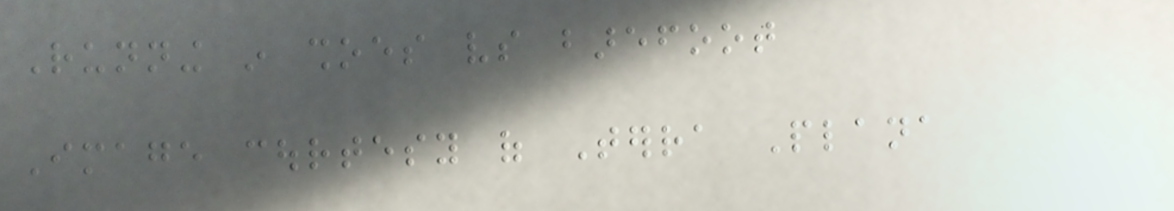Running in shoes vs barefoot
Image courtesy of Terra Plana
